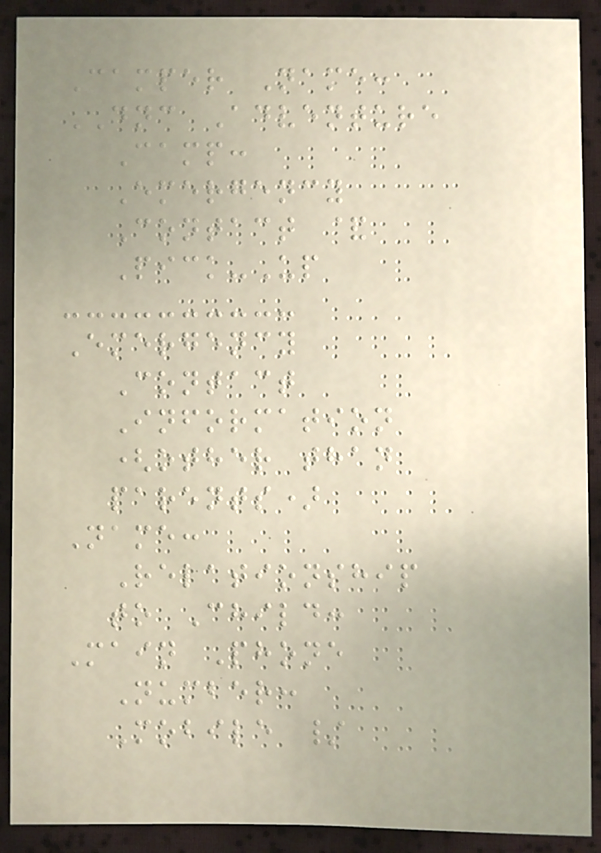Camper Name:
DNC Adventure
Camp:
Emergency
Contact &
Pick-Up
Emergency
Contact
Information
(other than
parents)
Name:
Relationship
to Child:
Main Phone
Number:
Mobile /
